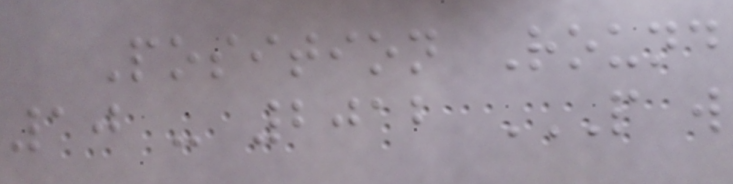Position Round
10 - 2012 P W
